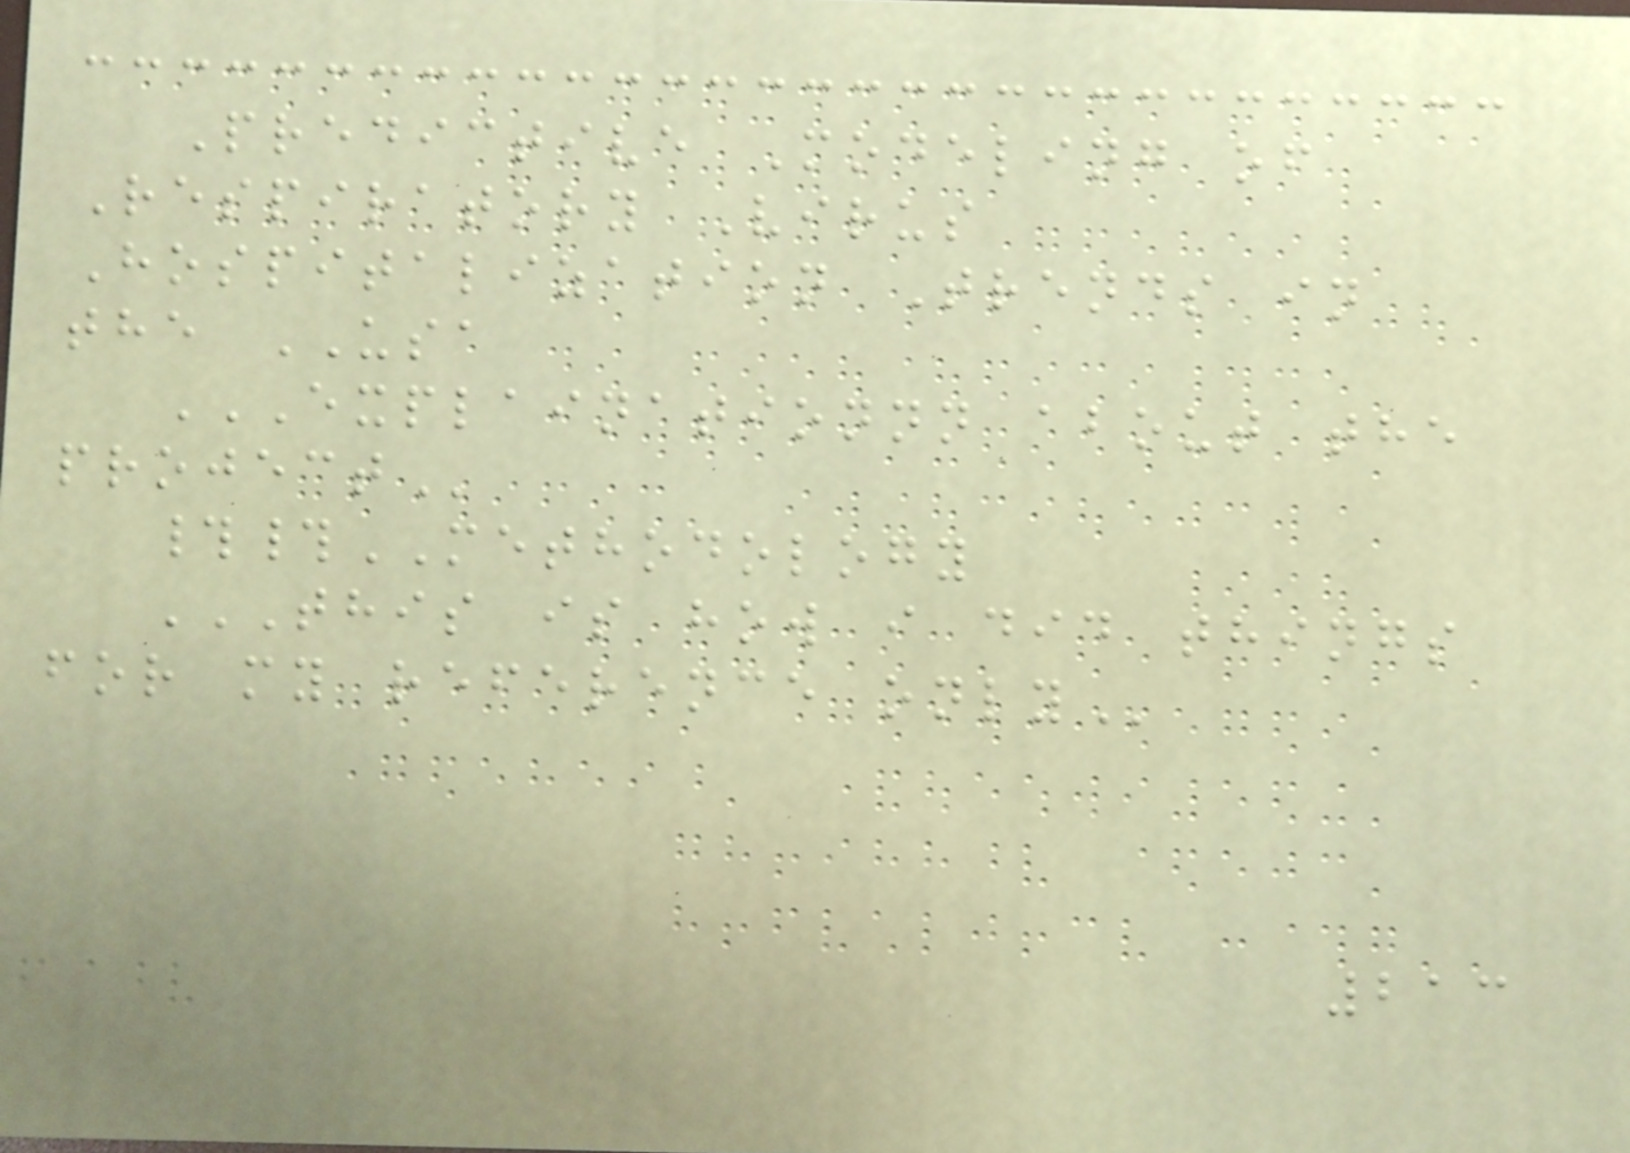Predictive Modeling of
Respiratory Virus
Hospitalization Trends in
the USA
EXPLAINATIONNN ABOUT THE
PROJECT
##METHODOLOGY
THIS IS HOW I DID THINGS
FOR MY REFERENCE ONLY
213
